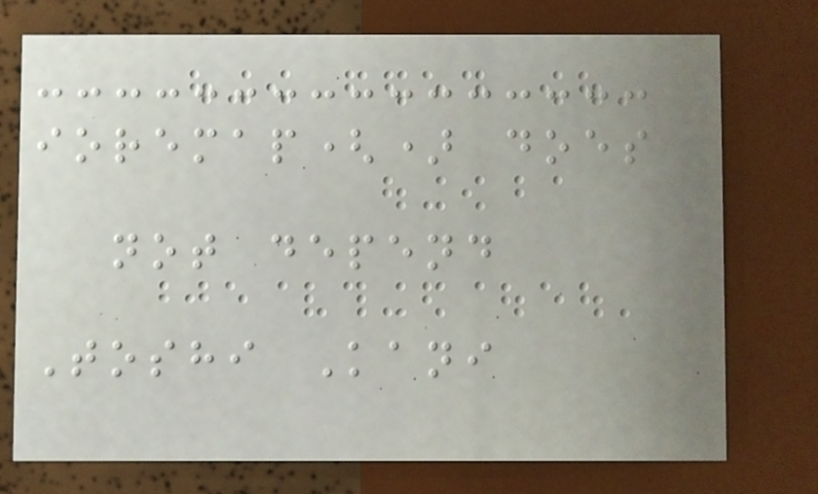ioremap() does
not depend
Toshi Kani
